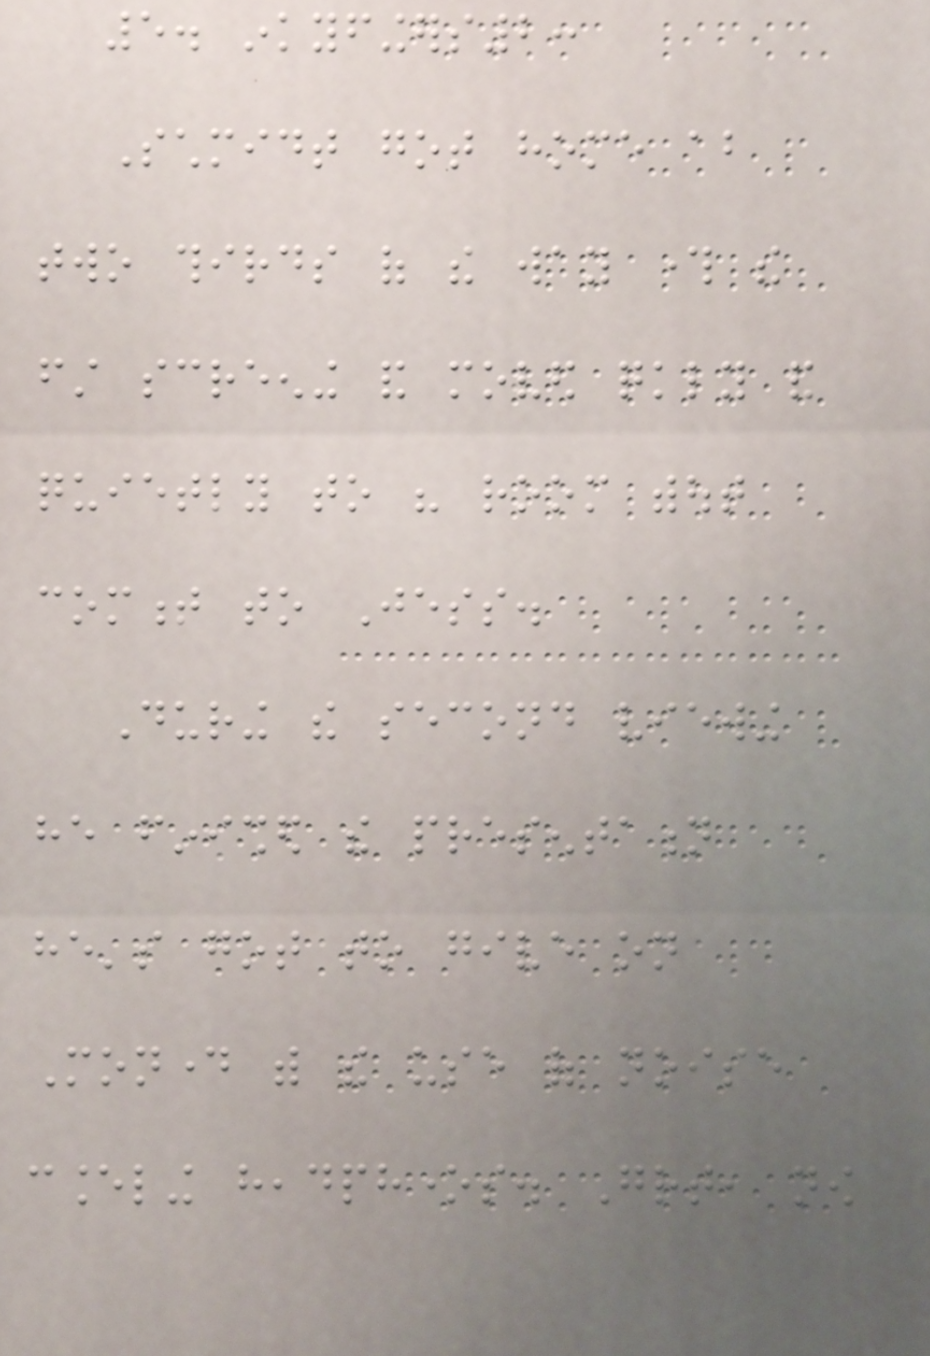5. inkyfingers2:
Schmidt got home about
two thirds of the way through the
first screening and moved quickly and
quietly to his room without
comment to Jess.
During the second viewing
he finished the presentation
he's got to give on
Monday with the use of noise
canceling headphones. Great, now
